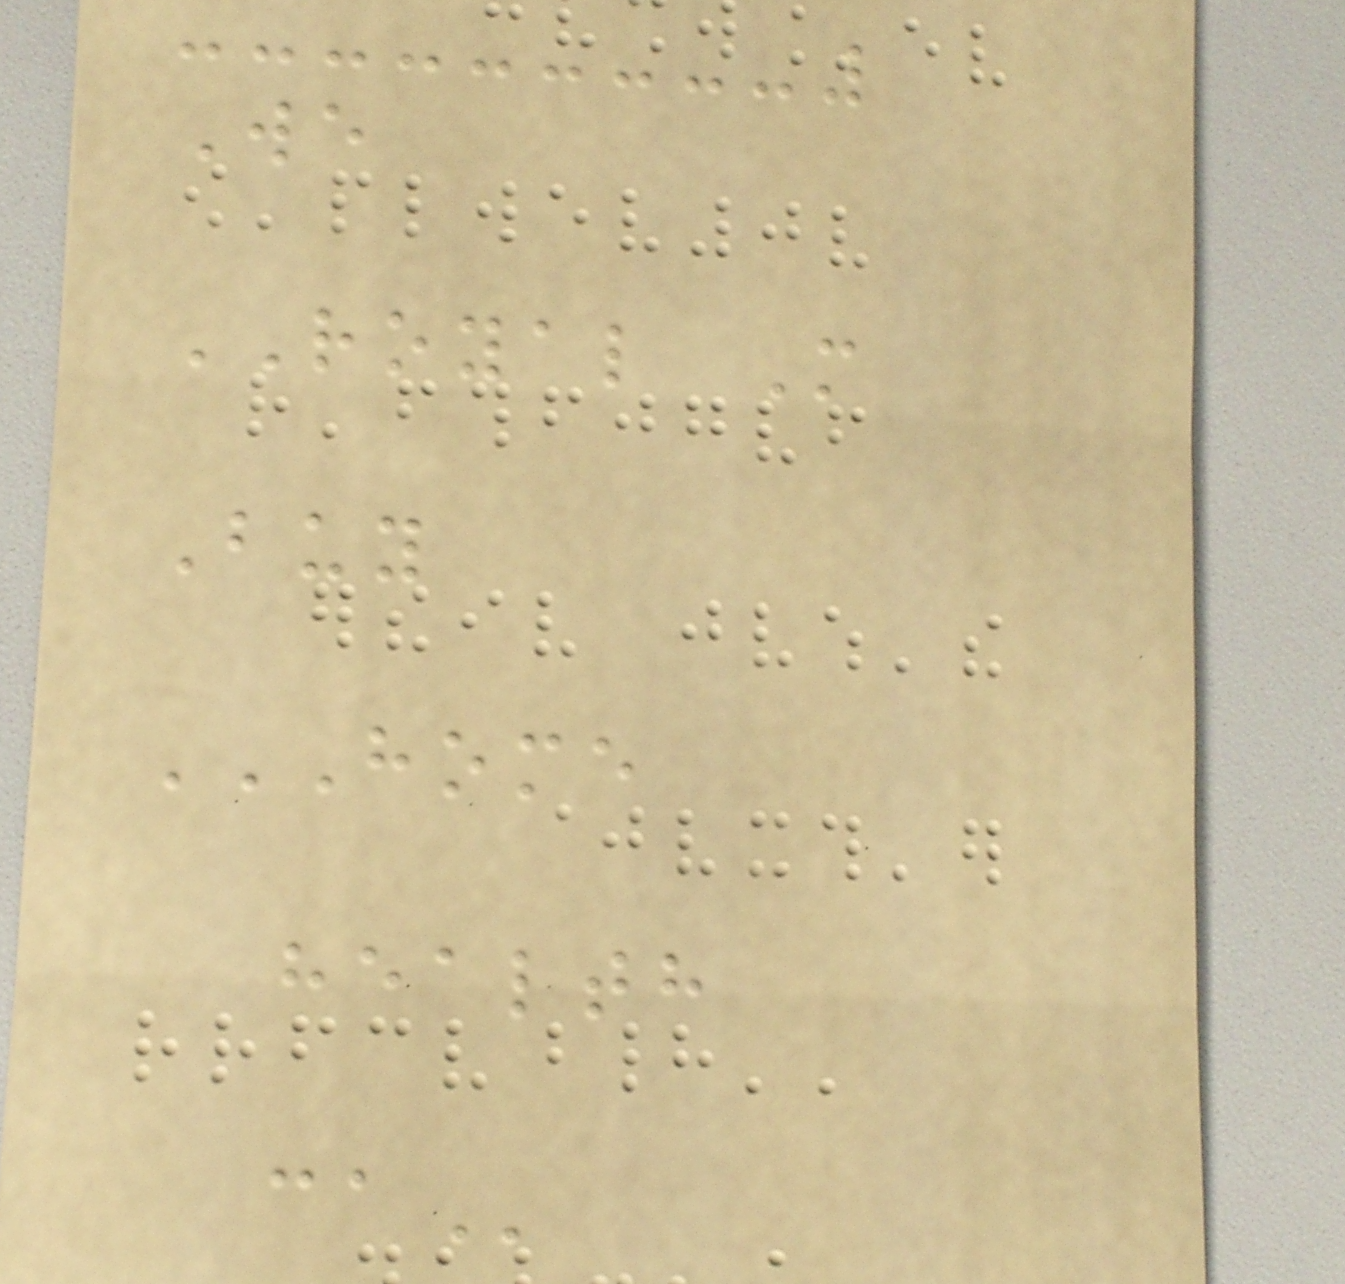We
ROYAL M
Buy
HOME
HEALTH
CA
